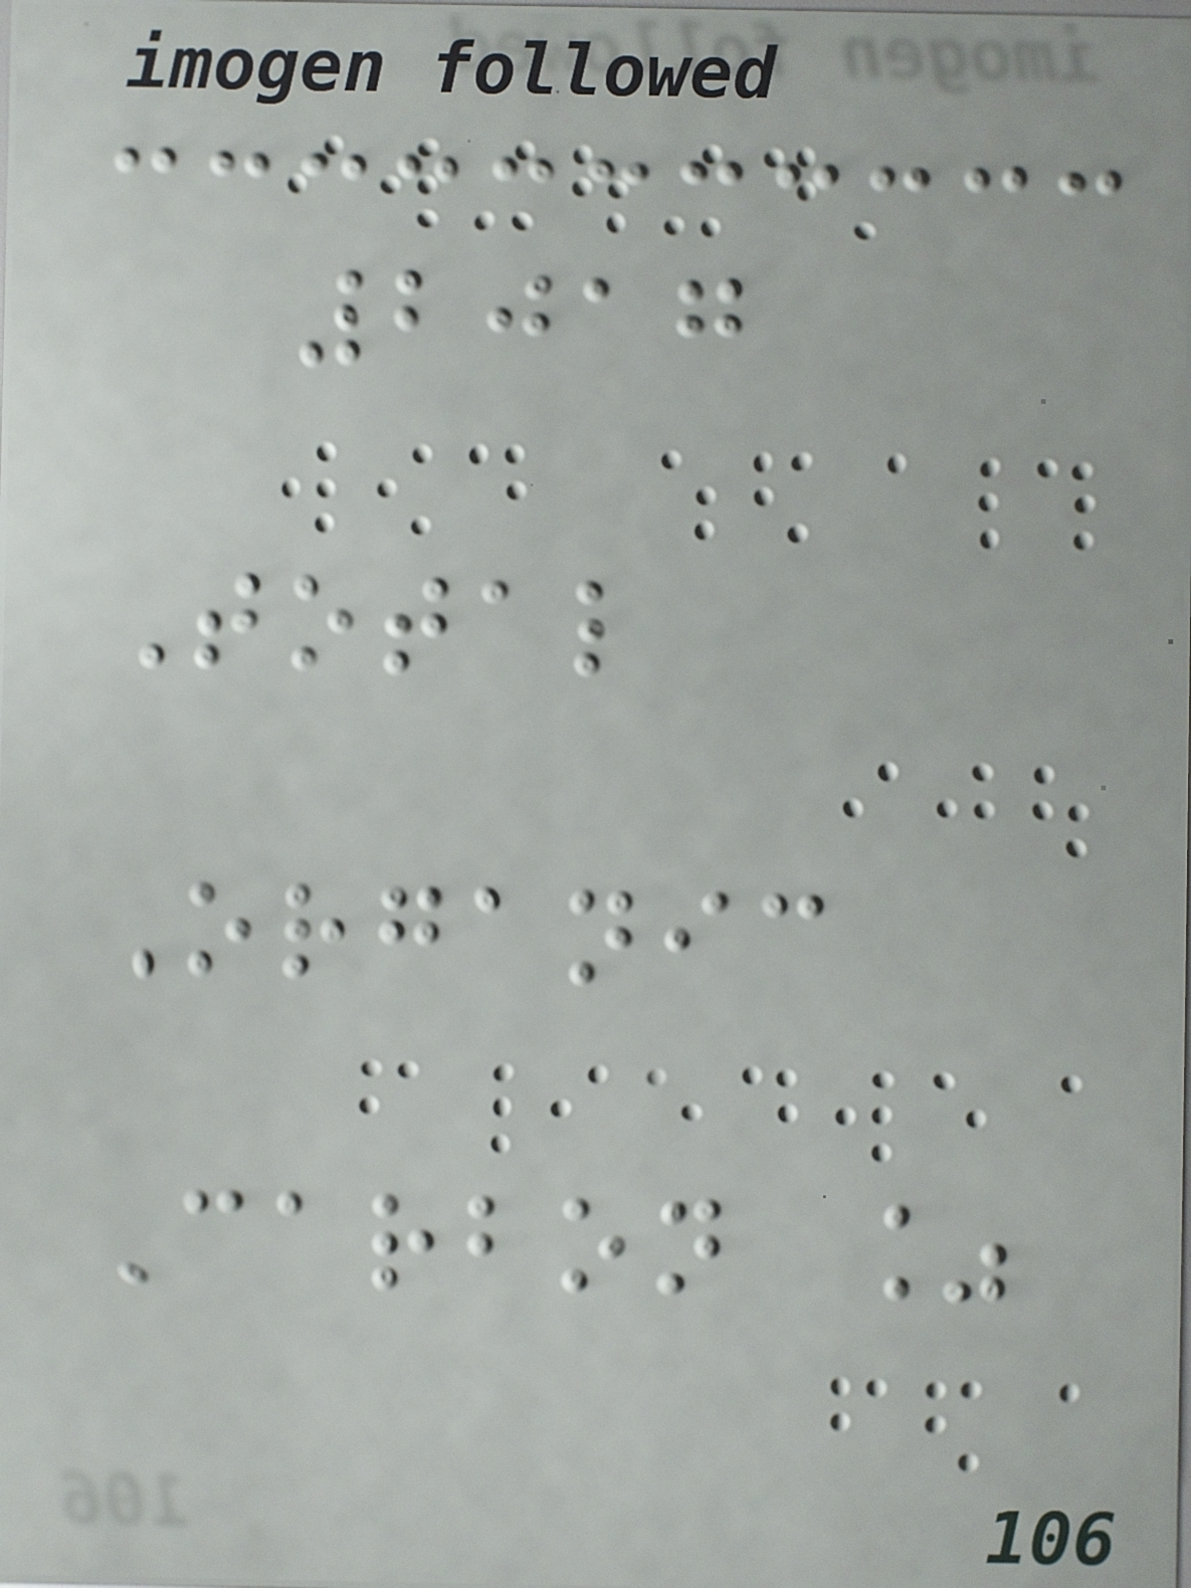2017
Total
Organic
Carbon %
